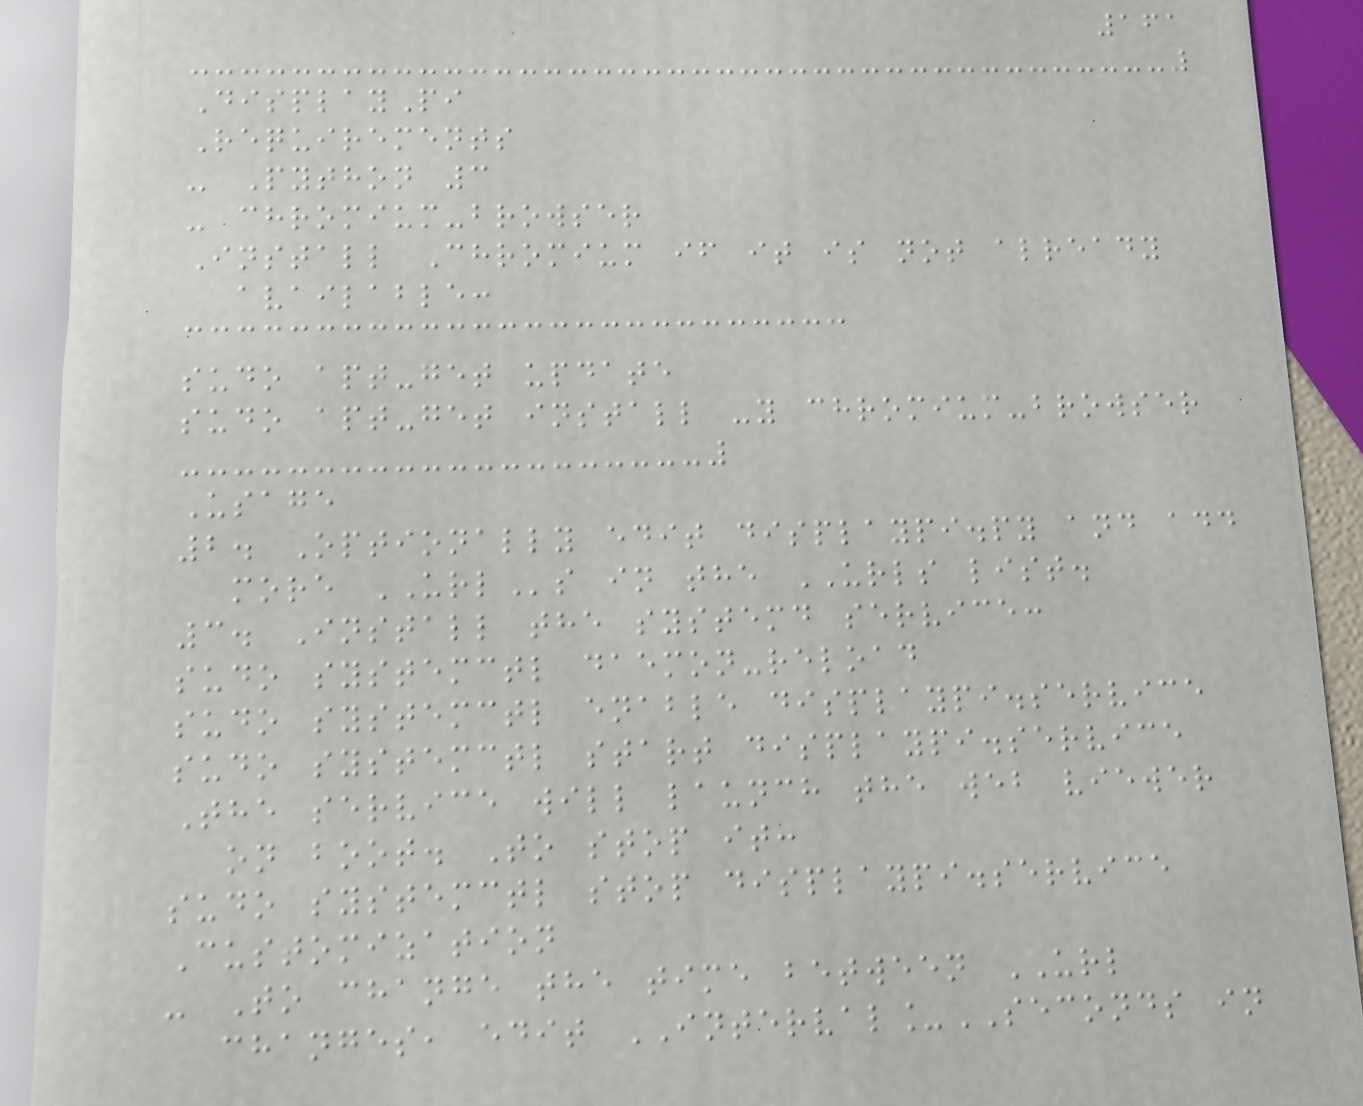161
DisplayPi
Requirements
- Python 3
- chromium-browser
Install Chromium if it is not already
available:
sudo apt-get update
sudo apt-get install -y chromium-browser
Usage
2. Optionally edit displaypi.py and add
more URLs in the URLS list.
3. Install the systemd service:
sudo systemctl daemon-reload
sudo systemctl enable displaypi.service
sudo systemctl start displaypi.service
The service will launch the web viewer
on boot. To stop it:
sudo systemctl stop displaypi.service
Customization
- To change the time between URL
changes, edit INTERVAL_SECONDS in
